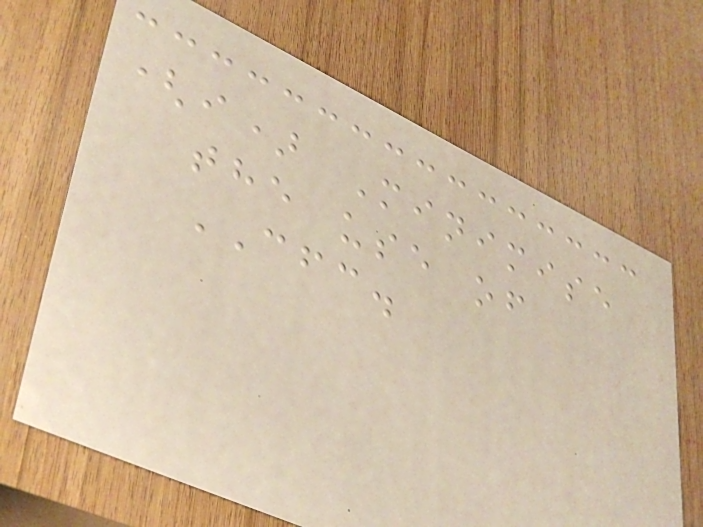(i) Minimise
the use of
CFC.
